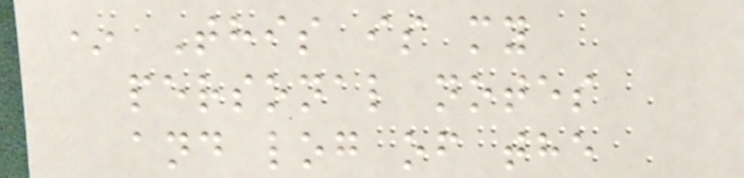* This is my
personal notes
and log of the
